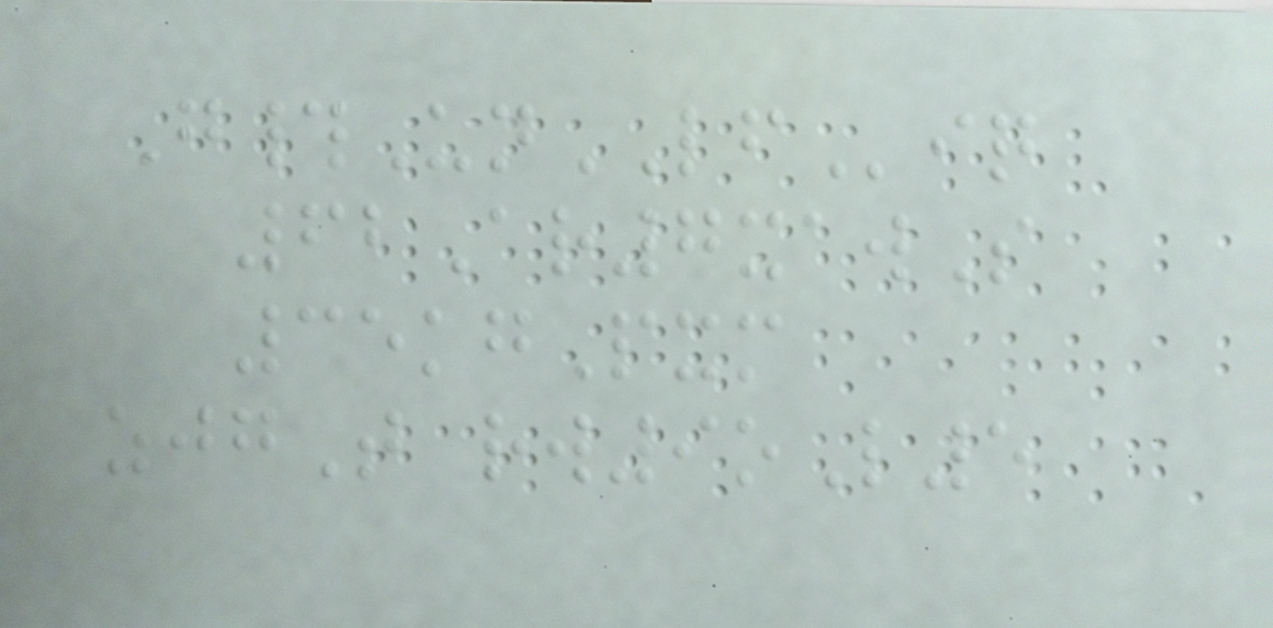G#UnLFiq
62Ar7xawS
35kgPxm
zjgT rw9oL5
